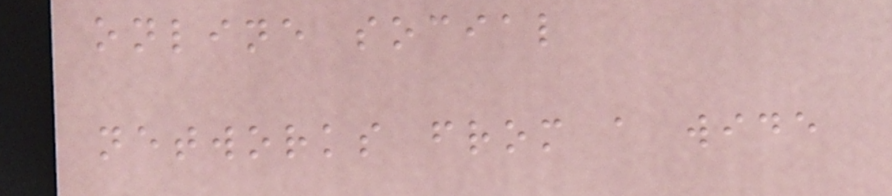online social
networks from a wide
